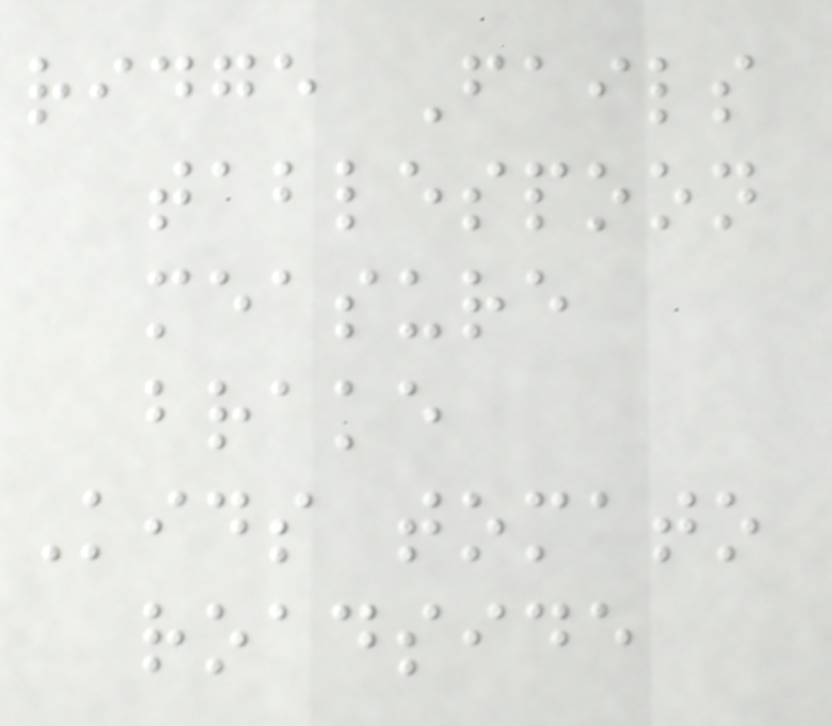ridge Fails
tablespoon
measure
brake
Kids tomato
roadside
